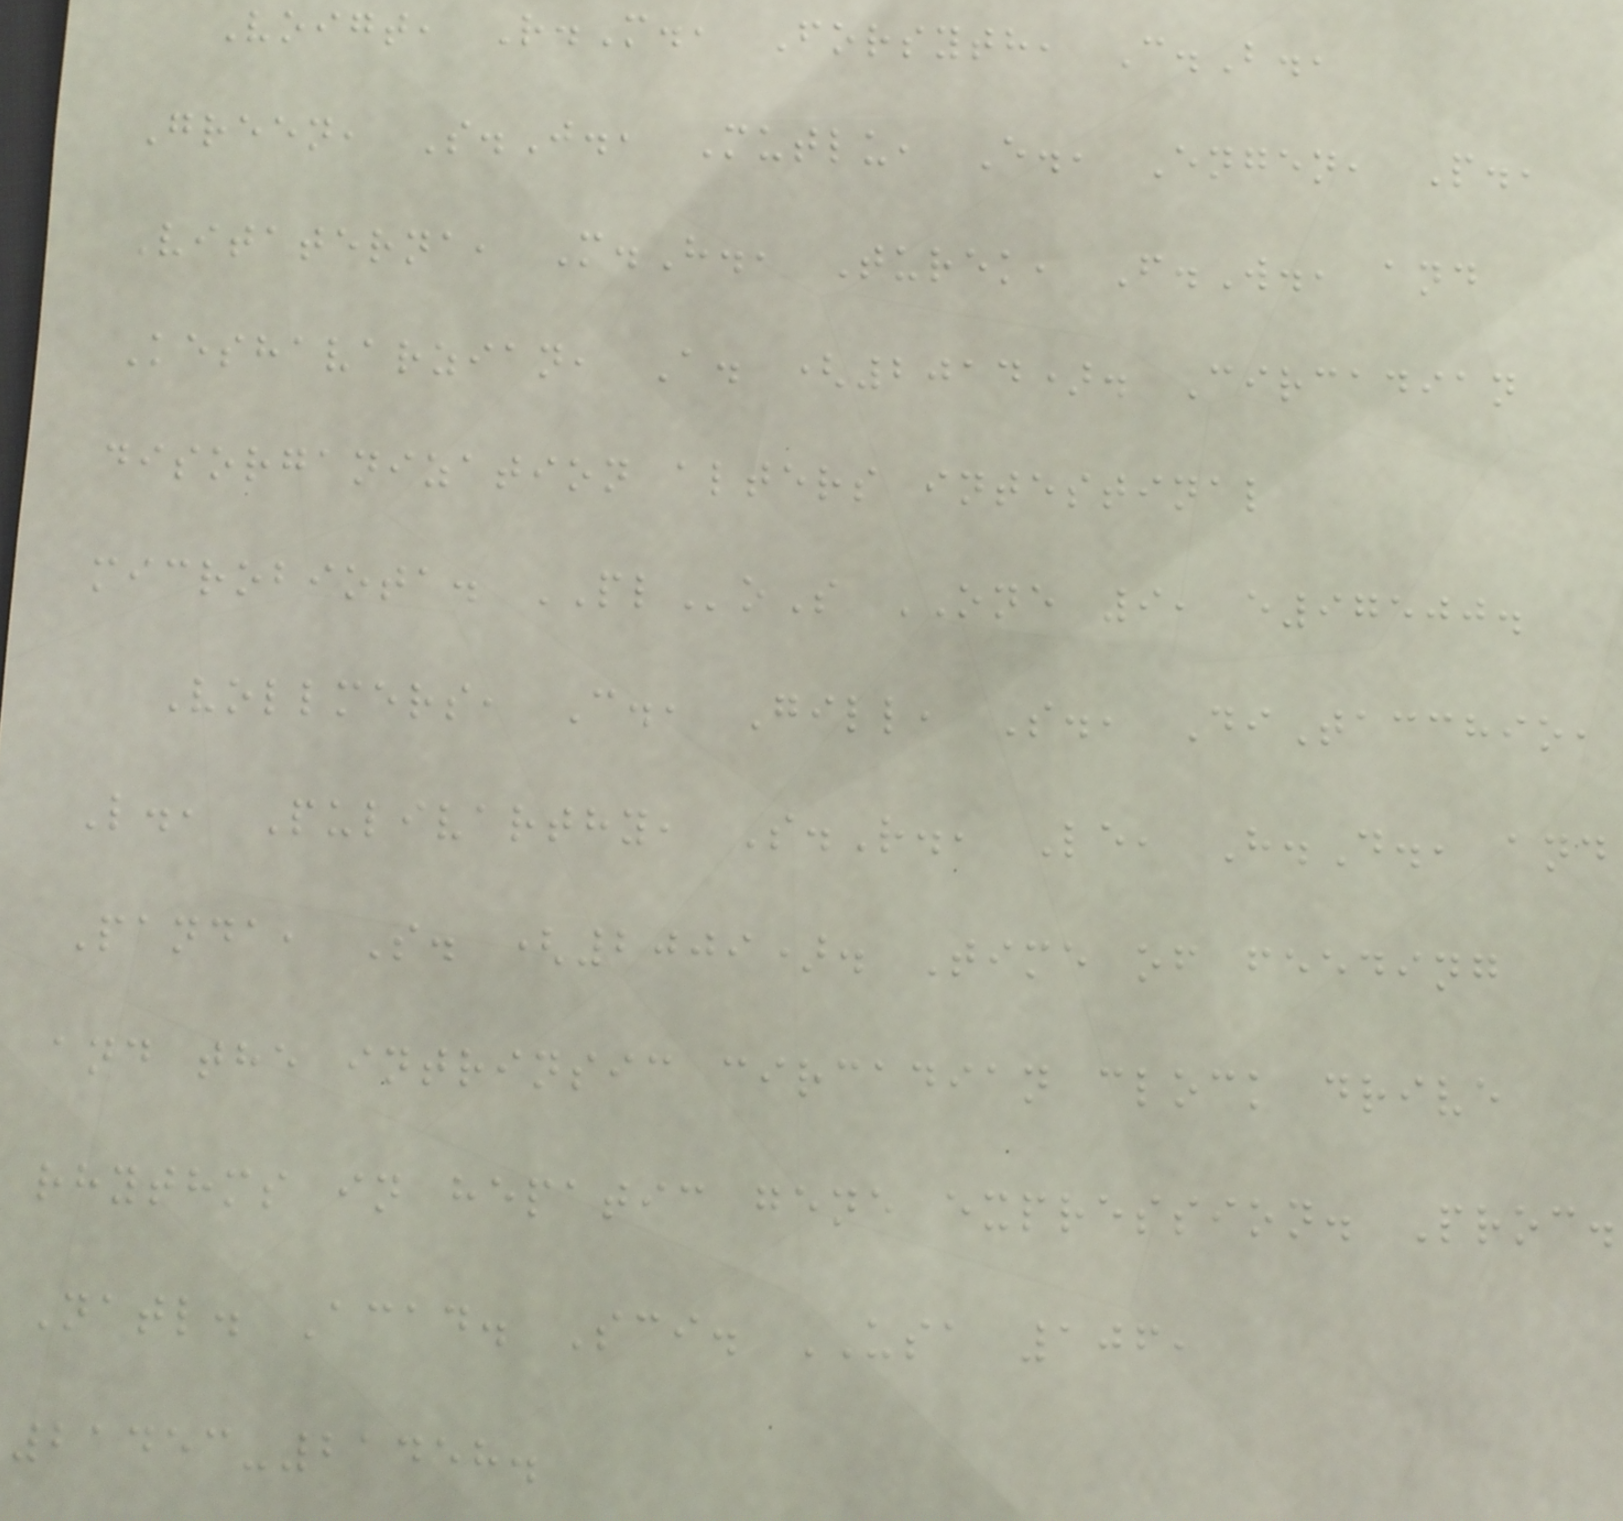Voigt, R.M., Forsyth, C.B.,
Green, S.J., Mutlu, E., Engen, P.,
Vitaterna, M.H., Turek, F.W., and
Keshavarzian, A. (2014). Circadian
disorganization alters intestinal
microbiota. PLoS ONE 9, e97500.
Vollmers, C., Gill, S., DiTacchio,
L., Pulivarthy, S.R., Le, H.D., and
Panda, S. (2009). Time of feeding
and the intrinsic circadian clock drive
rhythms in hepatic gene expression. Proc.
Natl. Acad. Sci. USA 106,
21453-21458.
